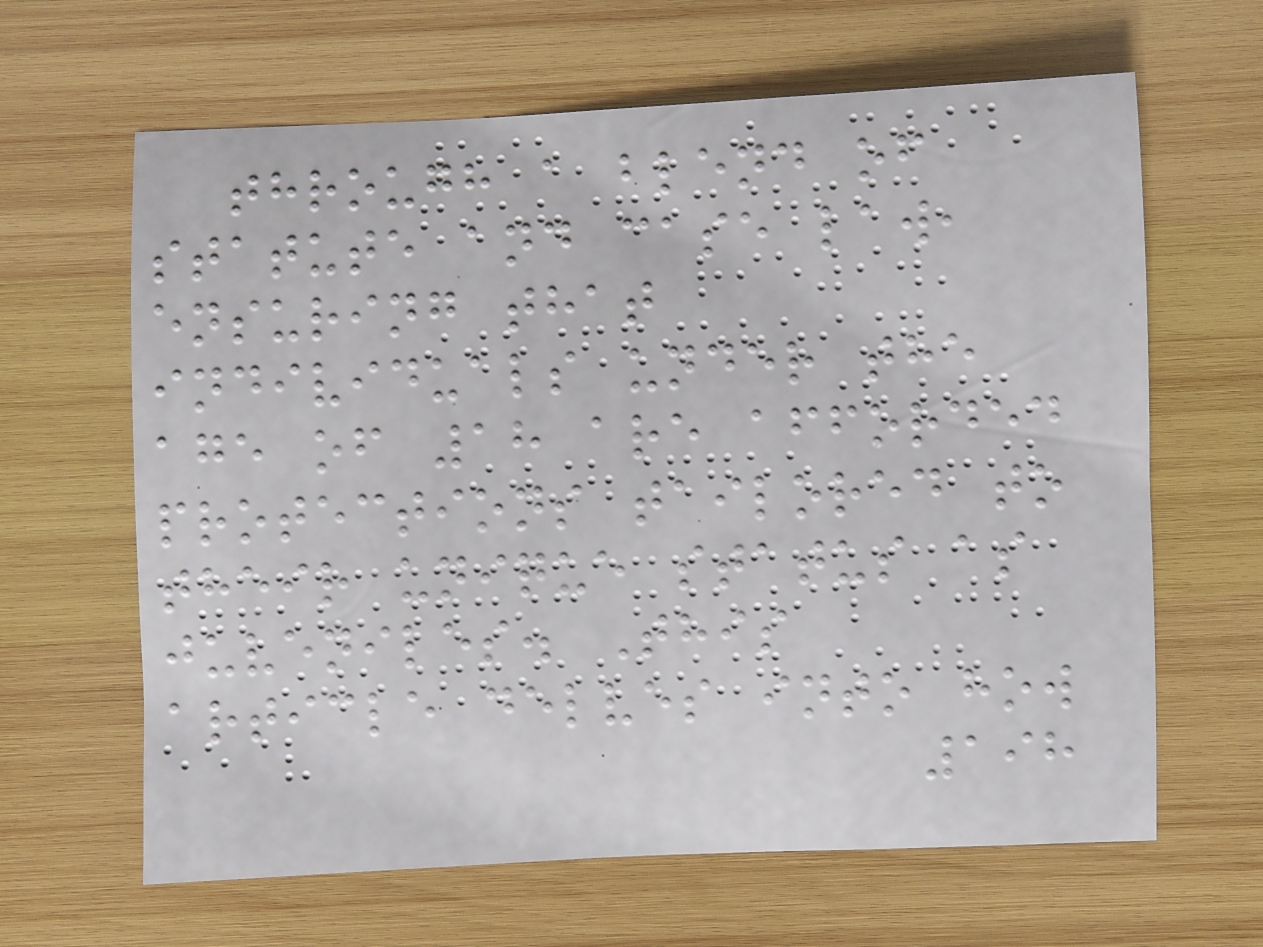through a blend of
statute and case law,
ensuring that
individuals under the
age of 18 are afforded
protections tailored to
their unique status as
juveniles. This
article delves into how
198
